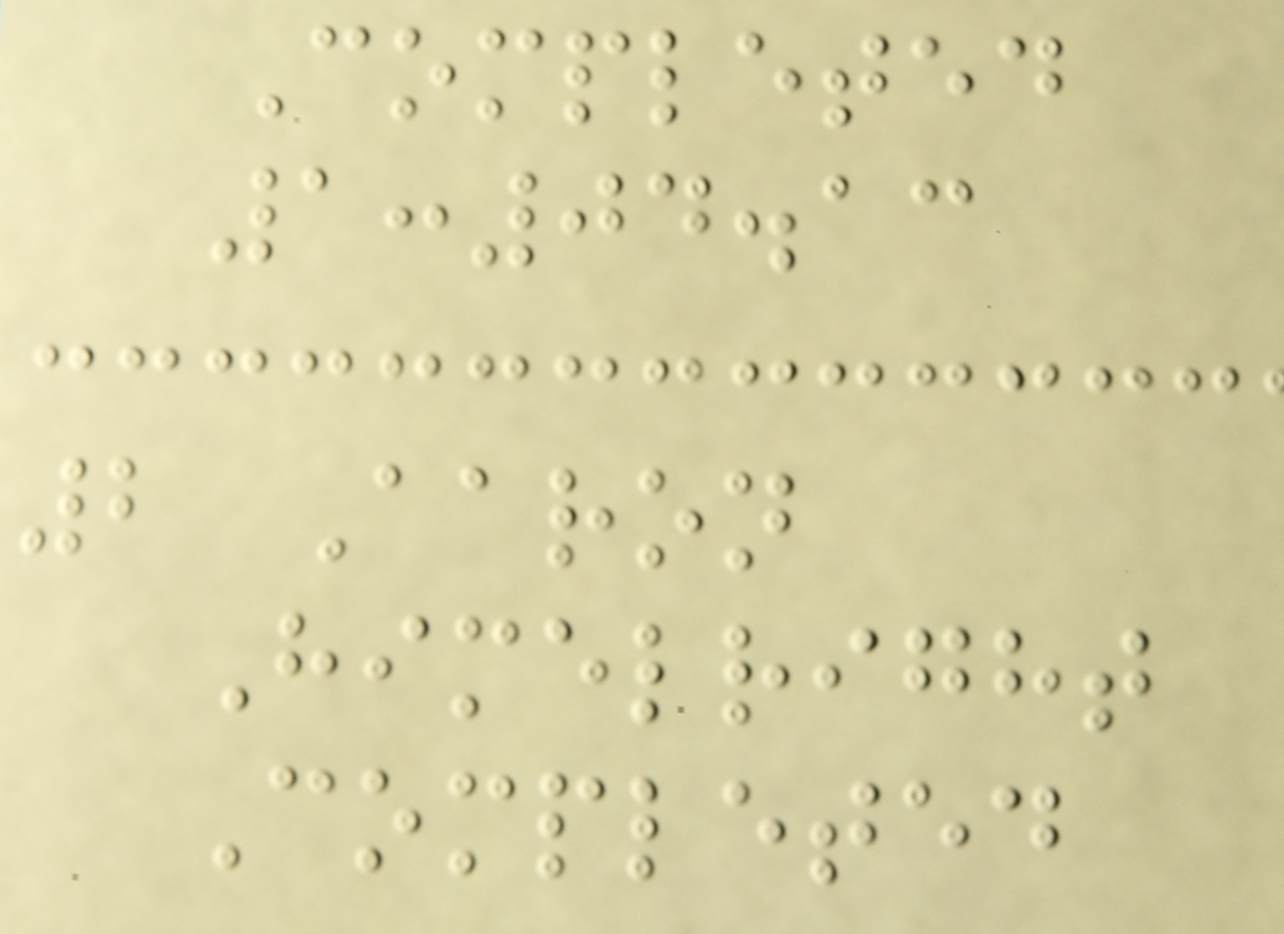Completed
1:04.13
2 Aaron
Himelright
Completed
